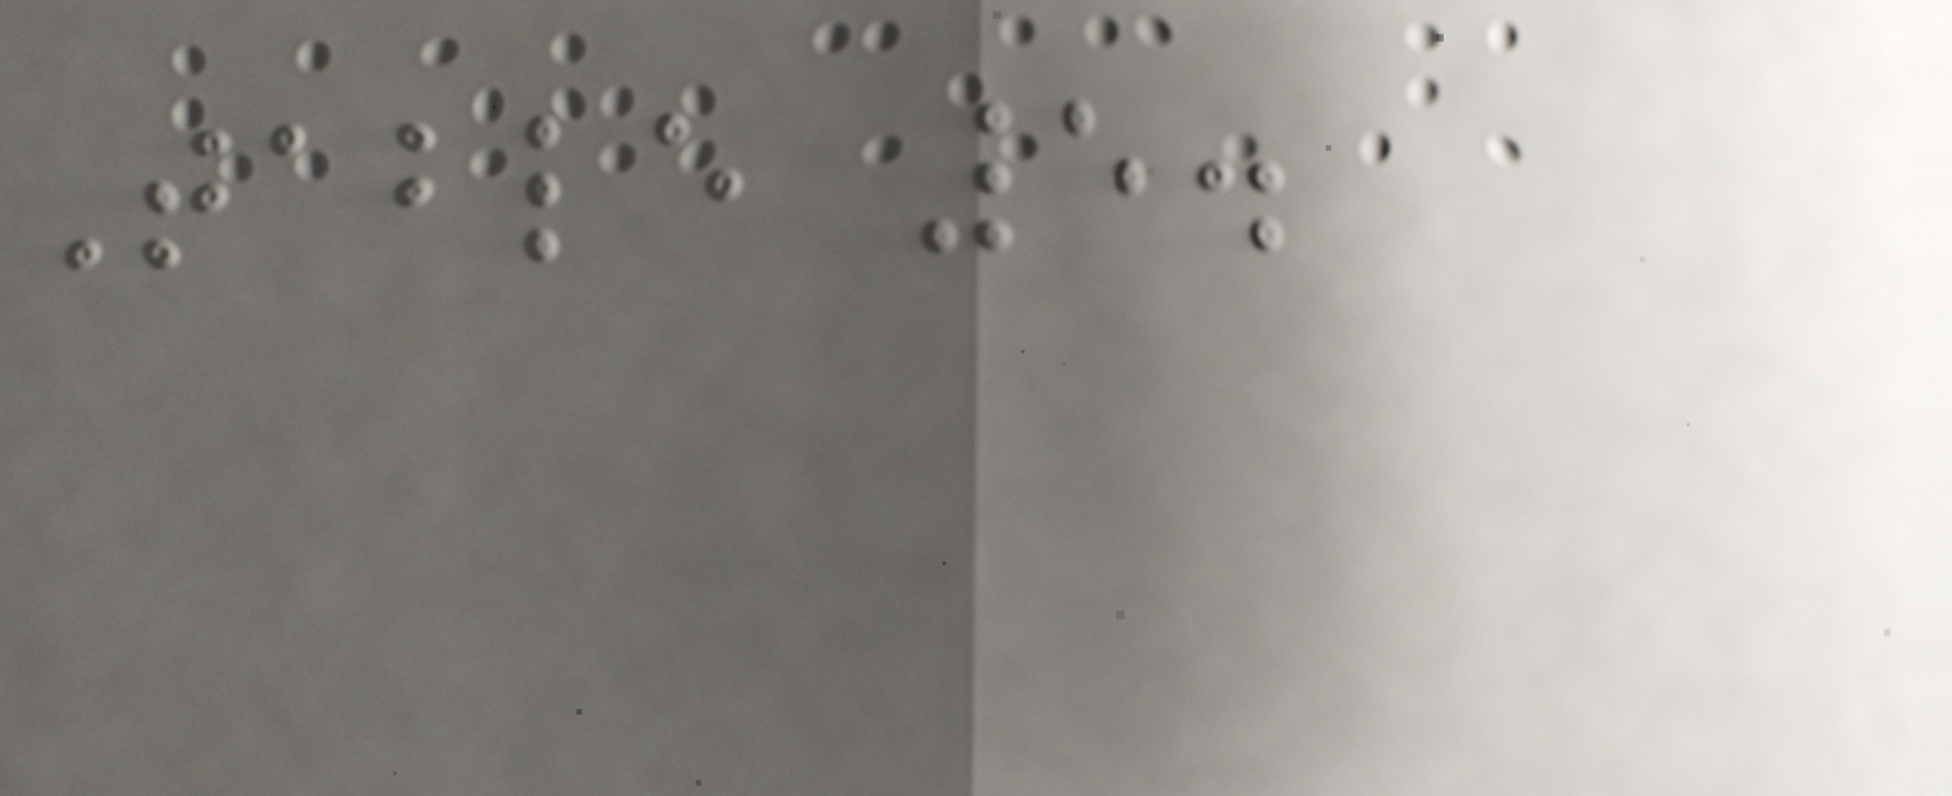Table 5.
